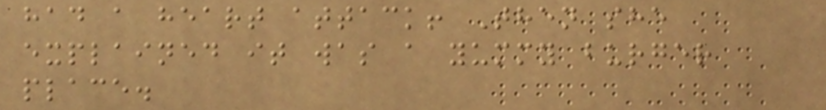had a heart attack! Then she
explained it was a yummy burger
place.
